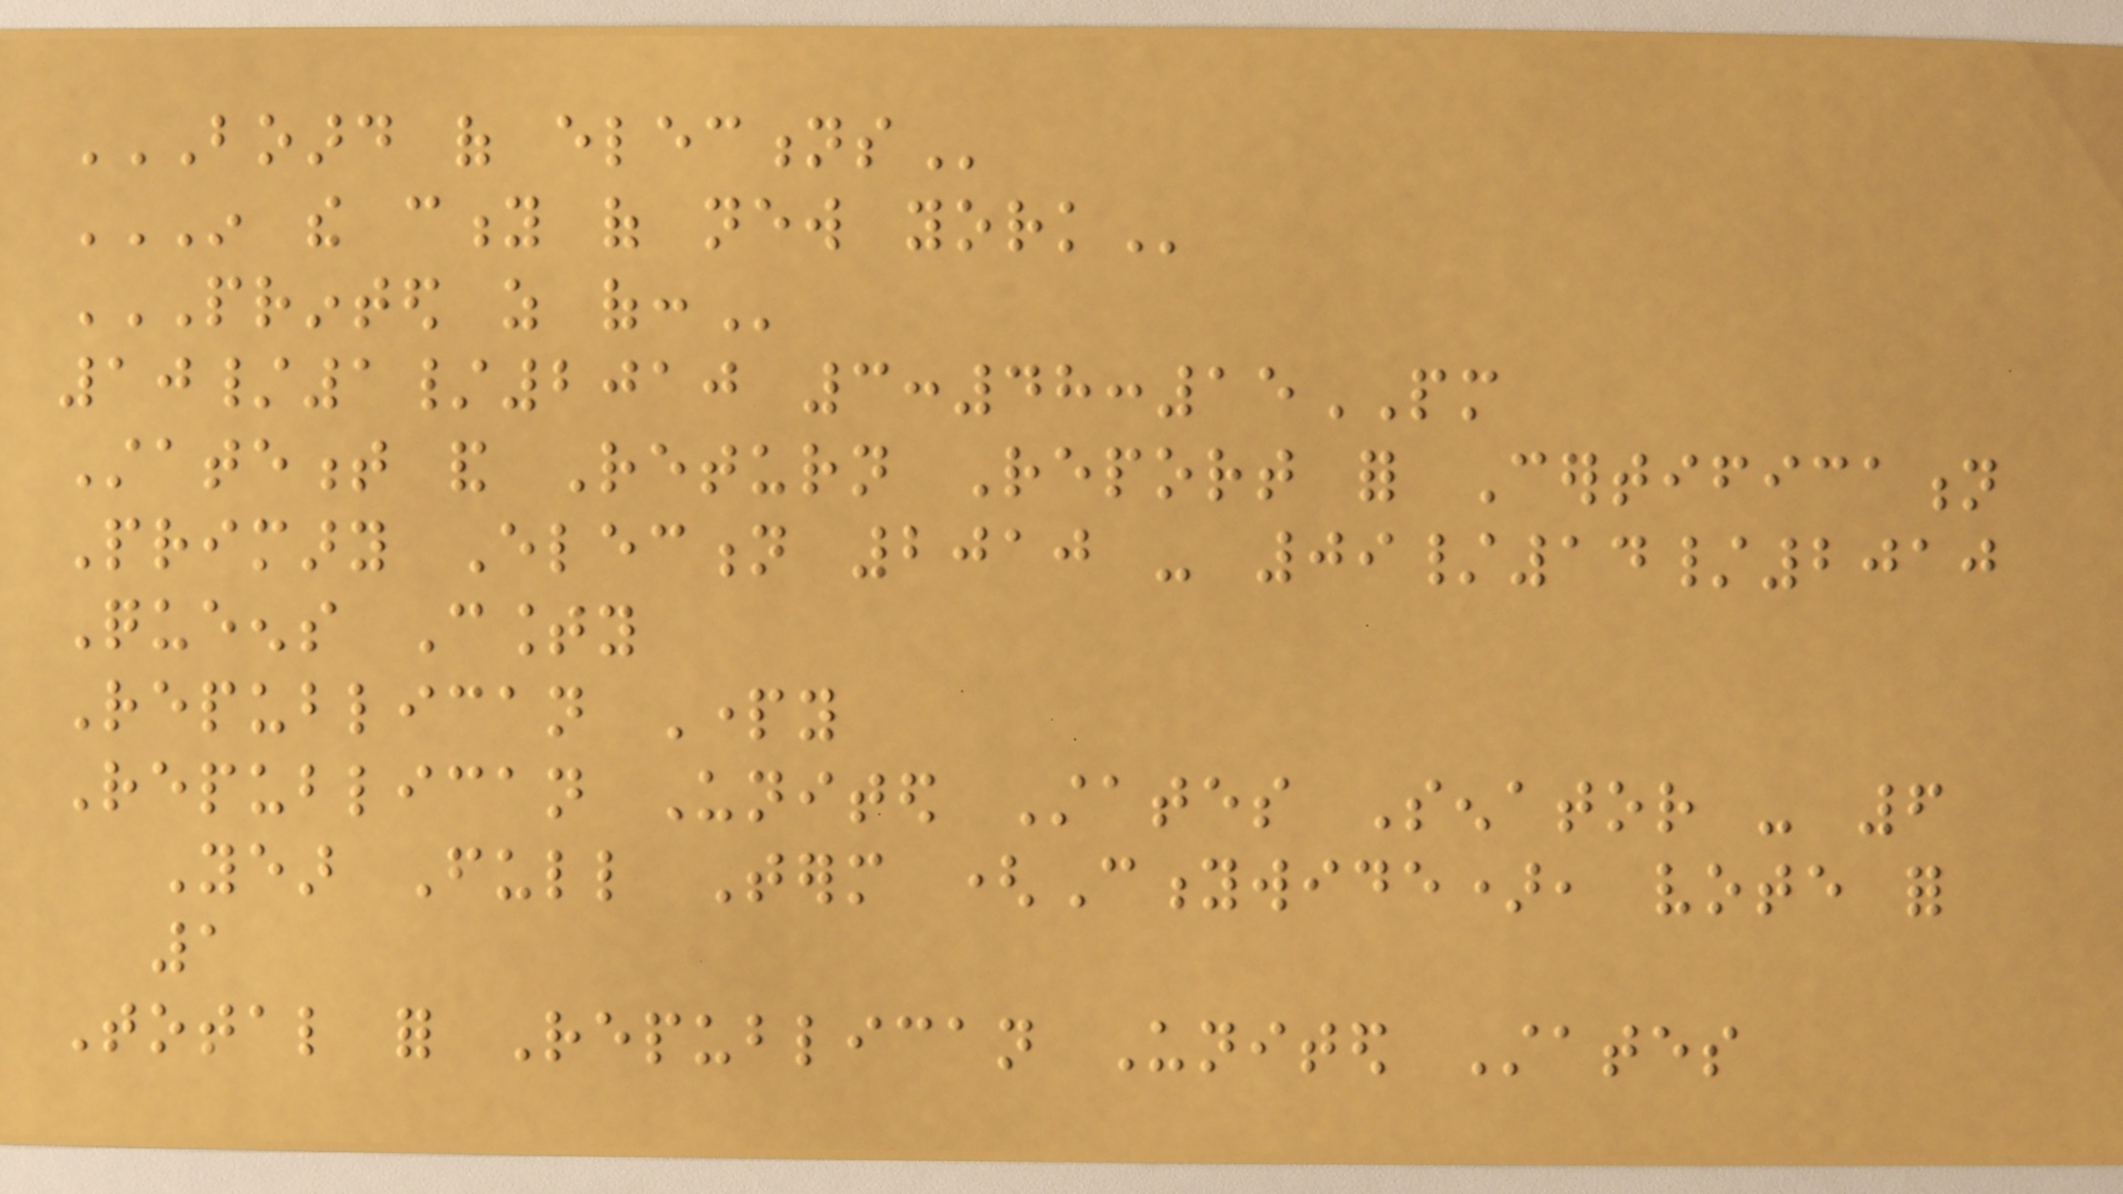BOARD OF ELECTIONS
IN THE CITY OF NEW YORK
PRINTED AS OF:
10/1/2010 3:48:15PM
Statement and Return Report for Certification
Primary Election 2010 - 09/14/2010
Queens County
Republican Party
Republican United States Senator - 6
Year Full Term (Citywide), vote for
1
Total for Republican United States
